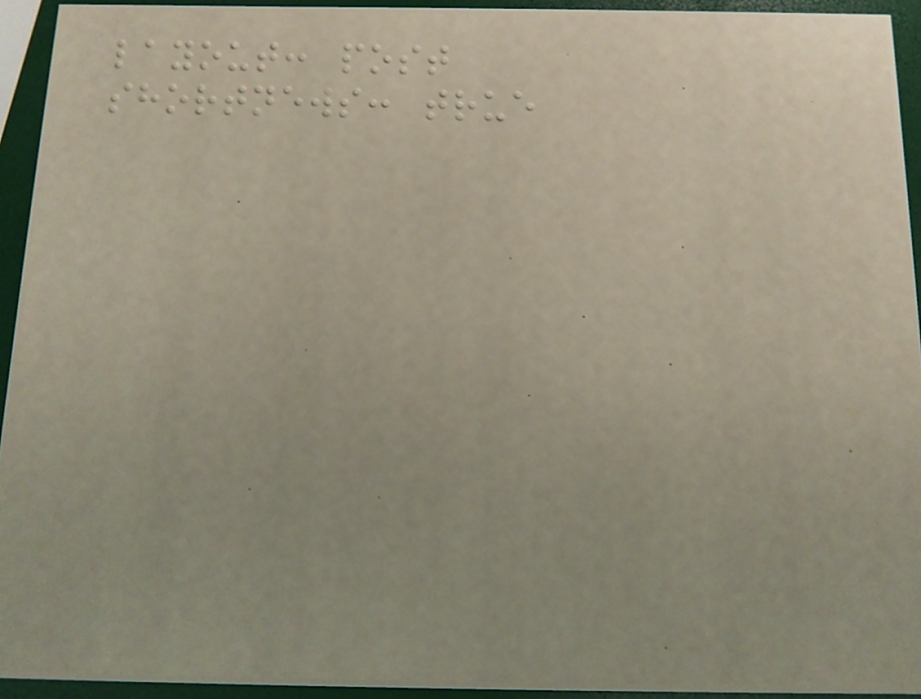layout: post
shortnews: true
